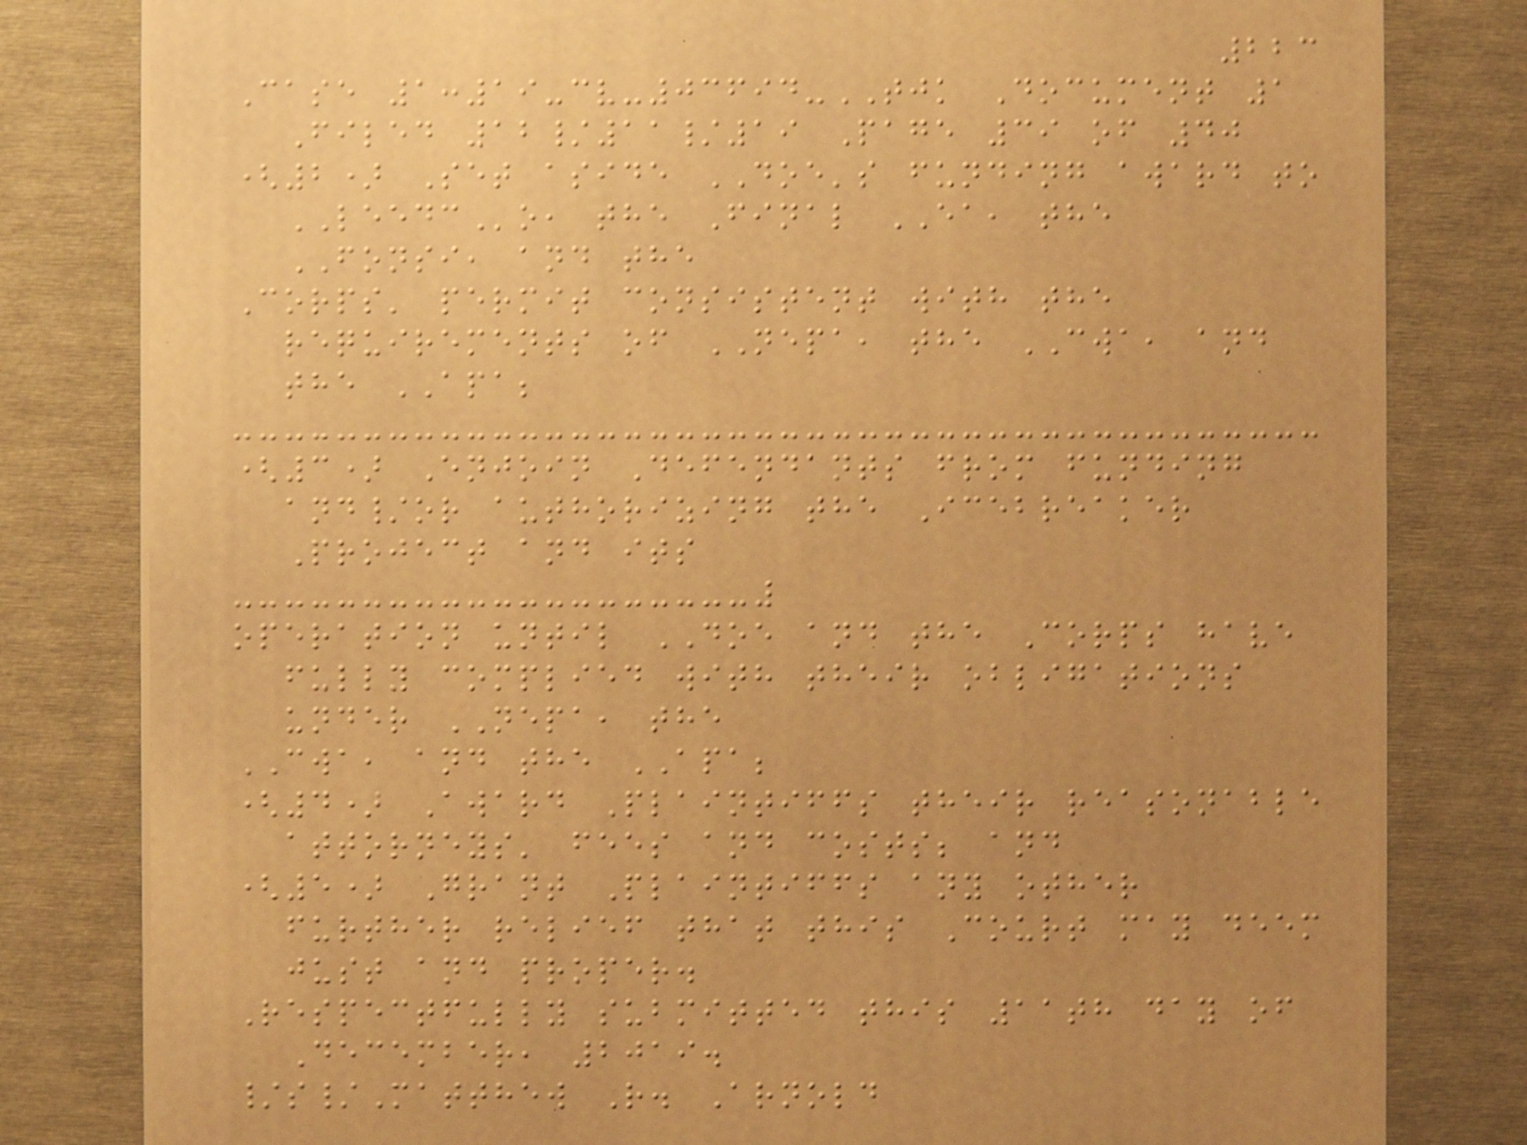223
Case 1:19-cv-03694-TJK Document 1
Filed 12/11/19 Page 39 of 40
(2) Set aside DOE's funding award to
LEEDCo, the Final EA, the
FONSI, and the
Corps' permit consistent with the
requirements of NEPA, the CWA, and
the APA;
(3) Enjoin Defendants from funding
and/or authorizing the Icebreaker
Project and its
operation until DOE and the Corps have
fully complied with their obligations
under NEPA, the
CWA, and the APA;
(4) Award Plaintiffs their reasonable
attorneys' fees and costs; and
(5) Grant Plaintiffs any other
further relief that this Court may deem
just and proper.
Respectfully submitted this 11th day of
December, 2019.
/s/Matthew R. Arnold
